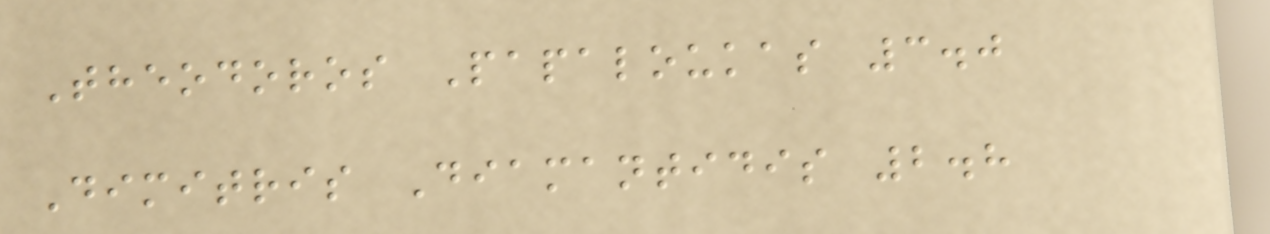Theodoros Papaloukas 3.0
Dimitris Diamantidis 2.8
